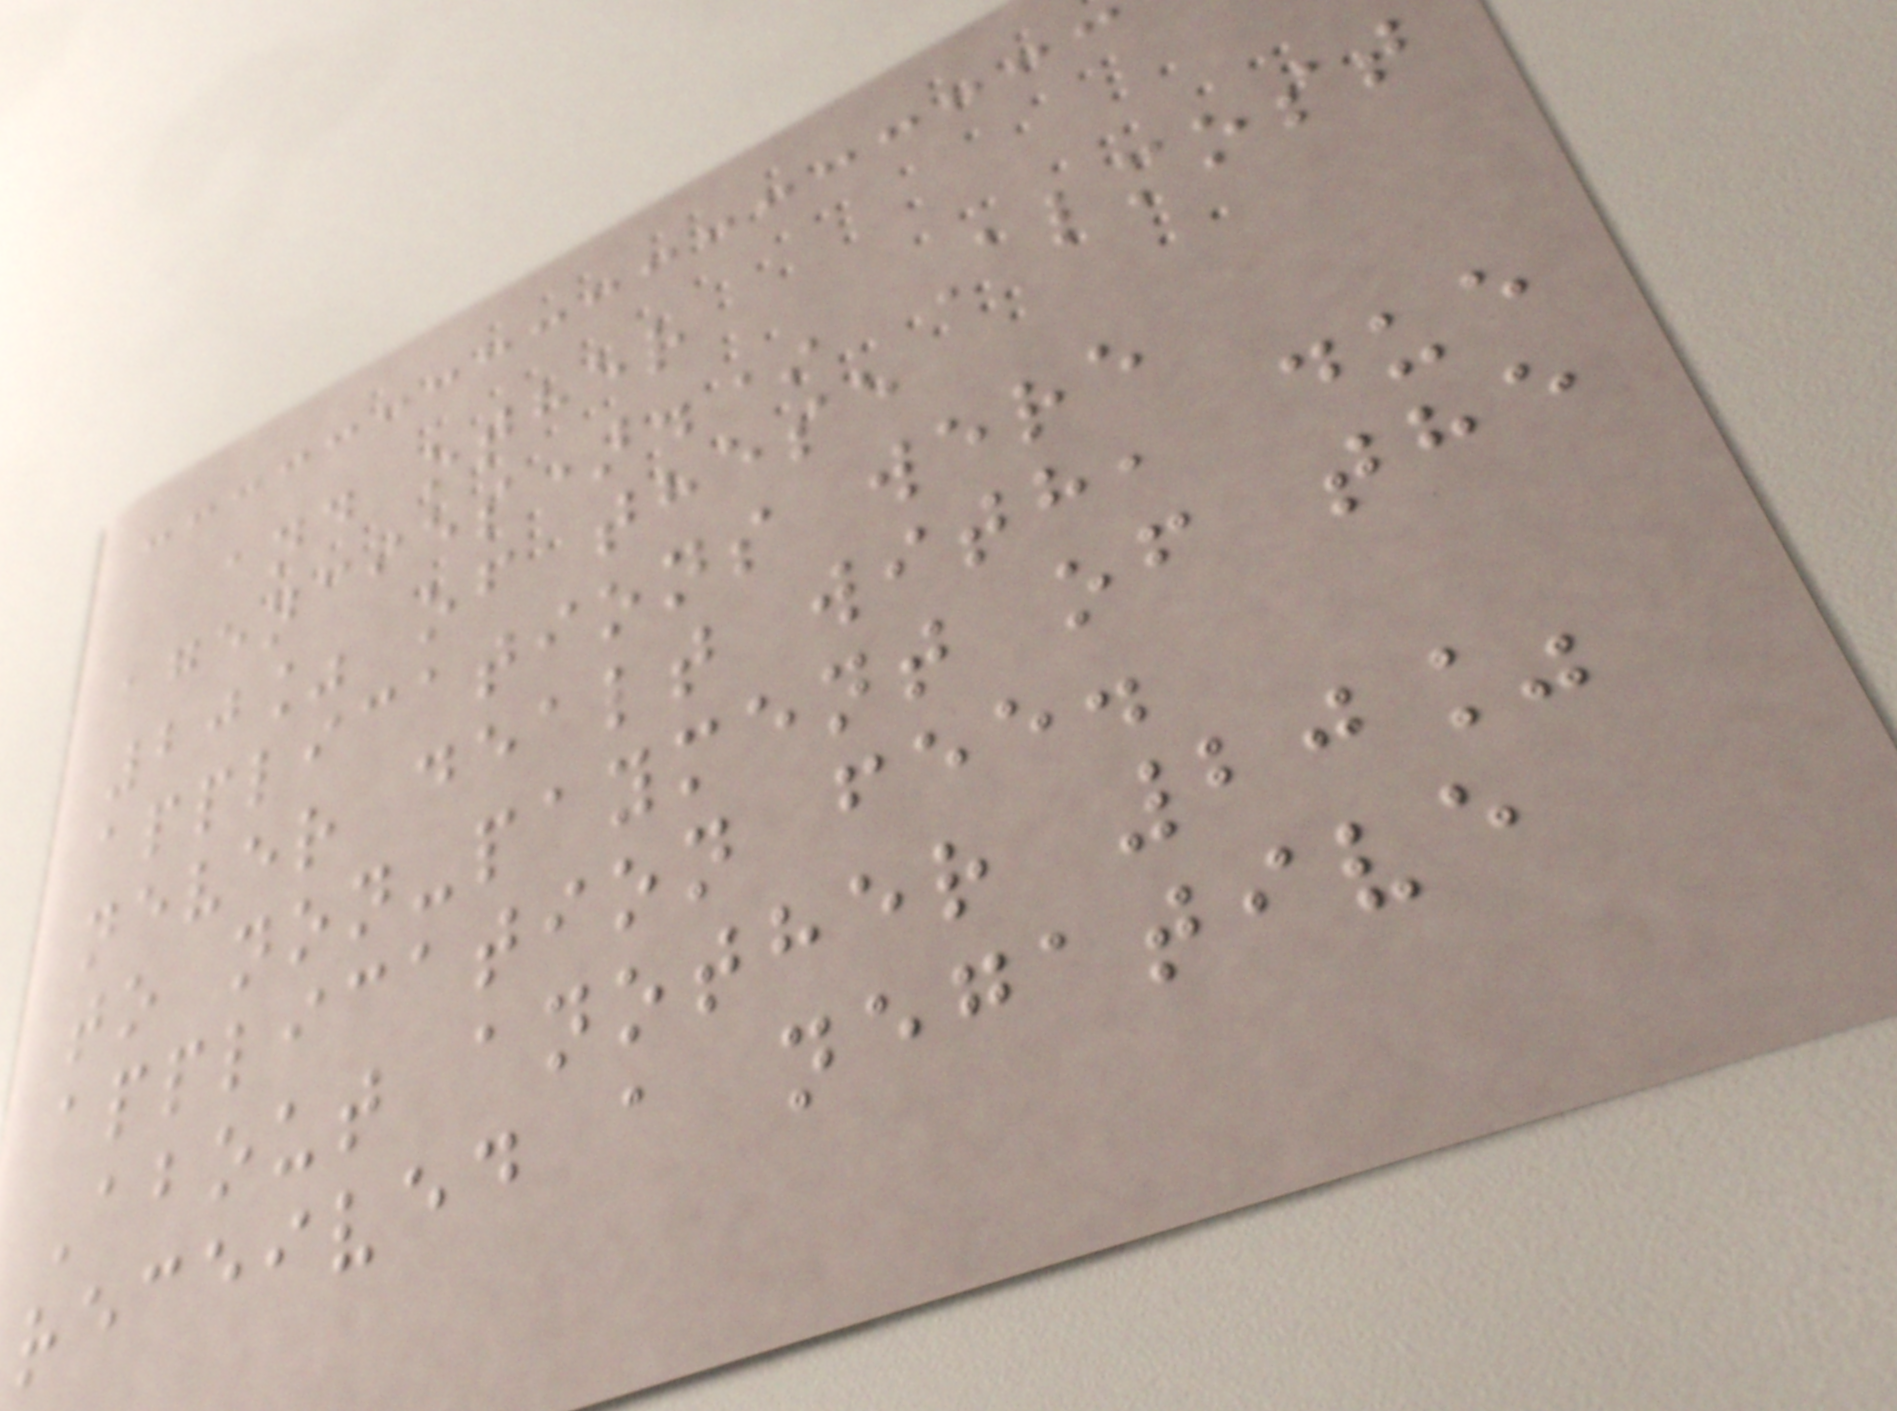and other
agencies).* Almost
20% of these
applications were
never dealt with, due
to non-payment of the
application fee.
About another 20%
received a negative
